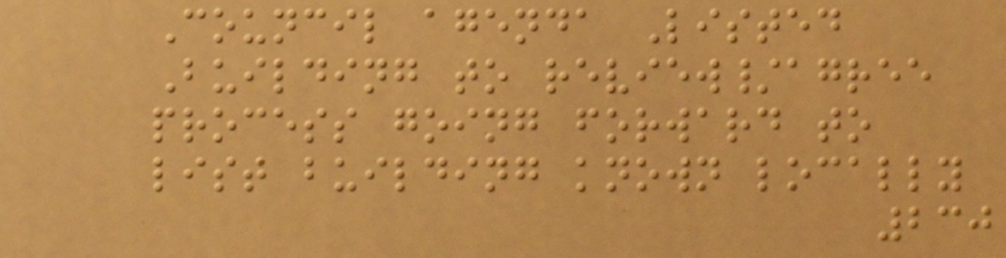Council agenda Listed
Building to review/agree
process going forward to
list building known locally
230
